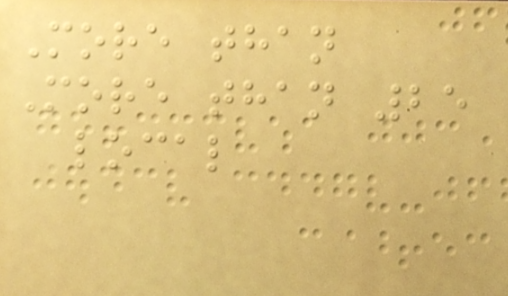More than
More than 25
local
